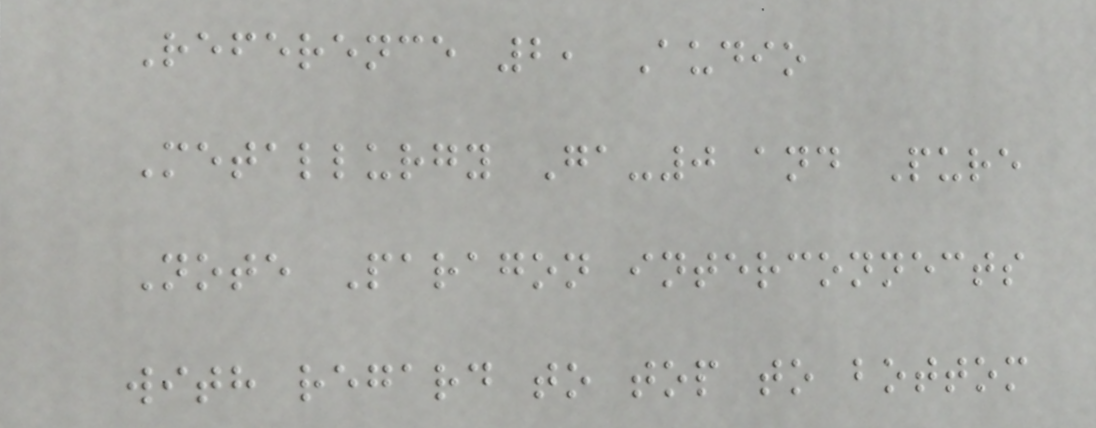Reference 2, Audio
Metallurgy Ga-0 and Pure
Note Paragon interconnects
with regard to top to bottom
